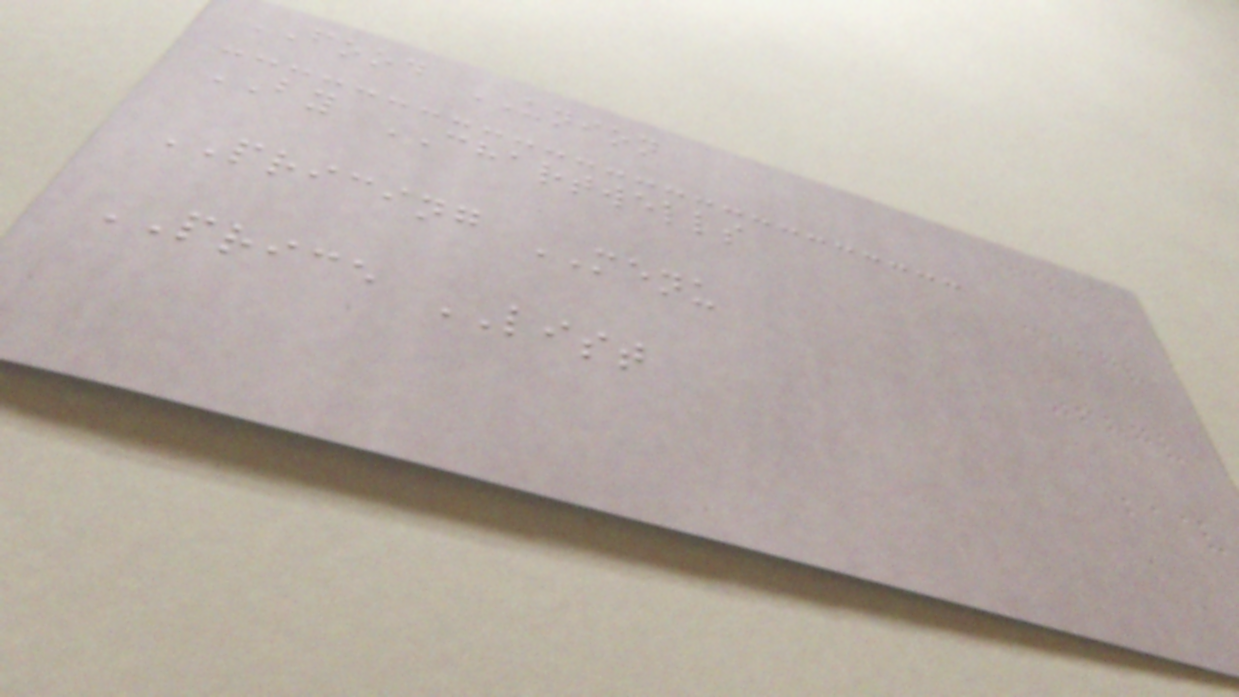FOOD UNION
BY CHARTWELLS
PRICING MENU
PRICE LIST
